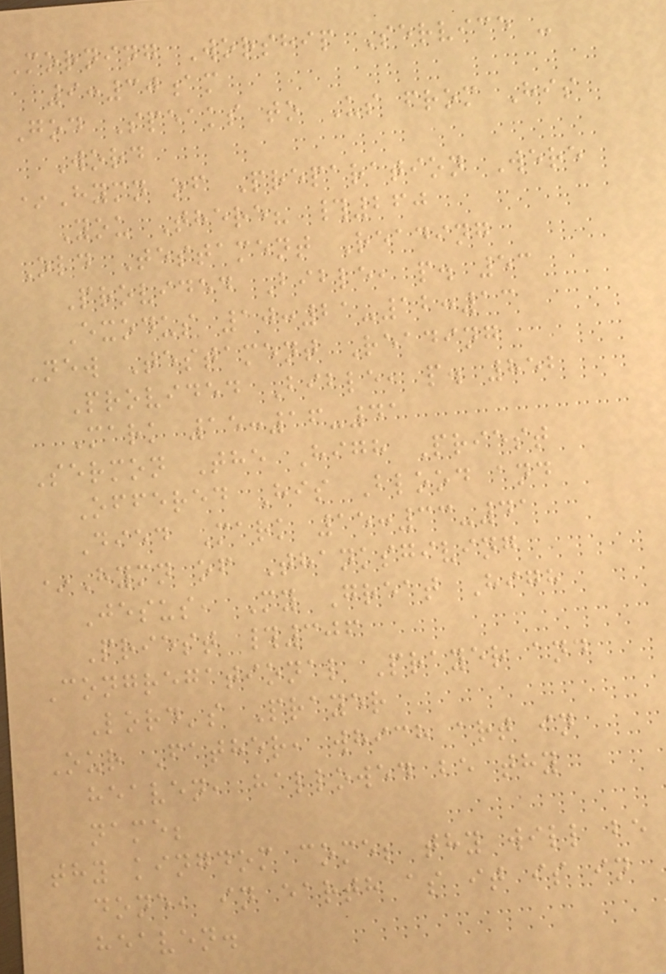Morning Worship Service -
9:30am
God Speaks to Us from His
Word
*Hymn of Preparation Were
You There? #260
Old Testament Reading
Provided Bible, p. 53
Exodus 10:21-12:13
New Testament Reading
Provided Bible, p. 852
Mark 15:16-41
Sermon The High Priest
Offered His Blood and
Died Mark 15:33-41
*Hymn of Thanksgiving
Jesus, My Great High
Priest #306
Congregational Prayer and
Lord's Prayer
Our Father, which art in
heaven, hallowed be thy
name;
thy kingdom come; thy will be
done, in earth as it is in
heaven.
